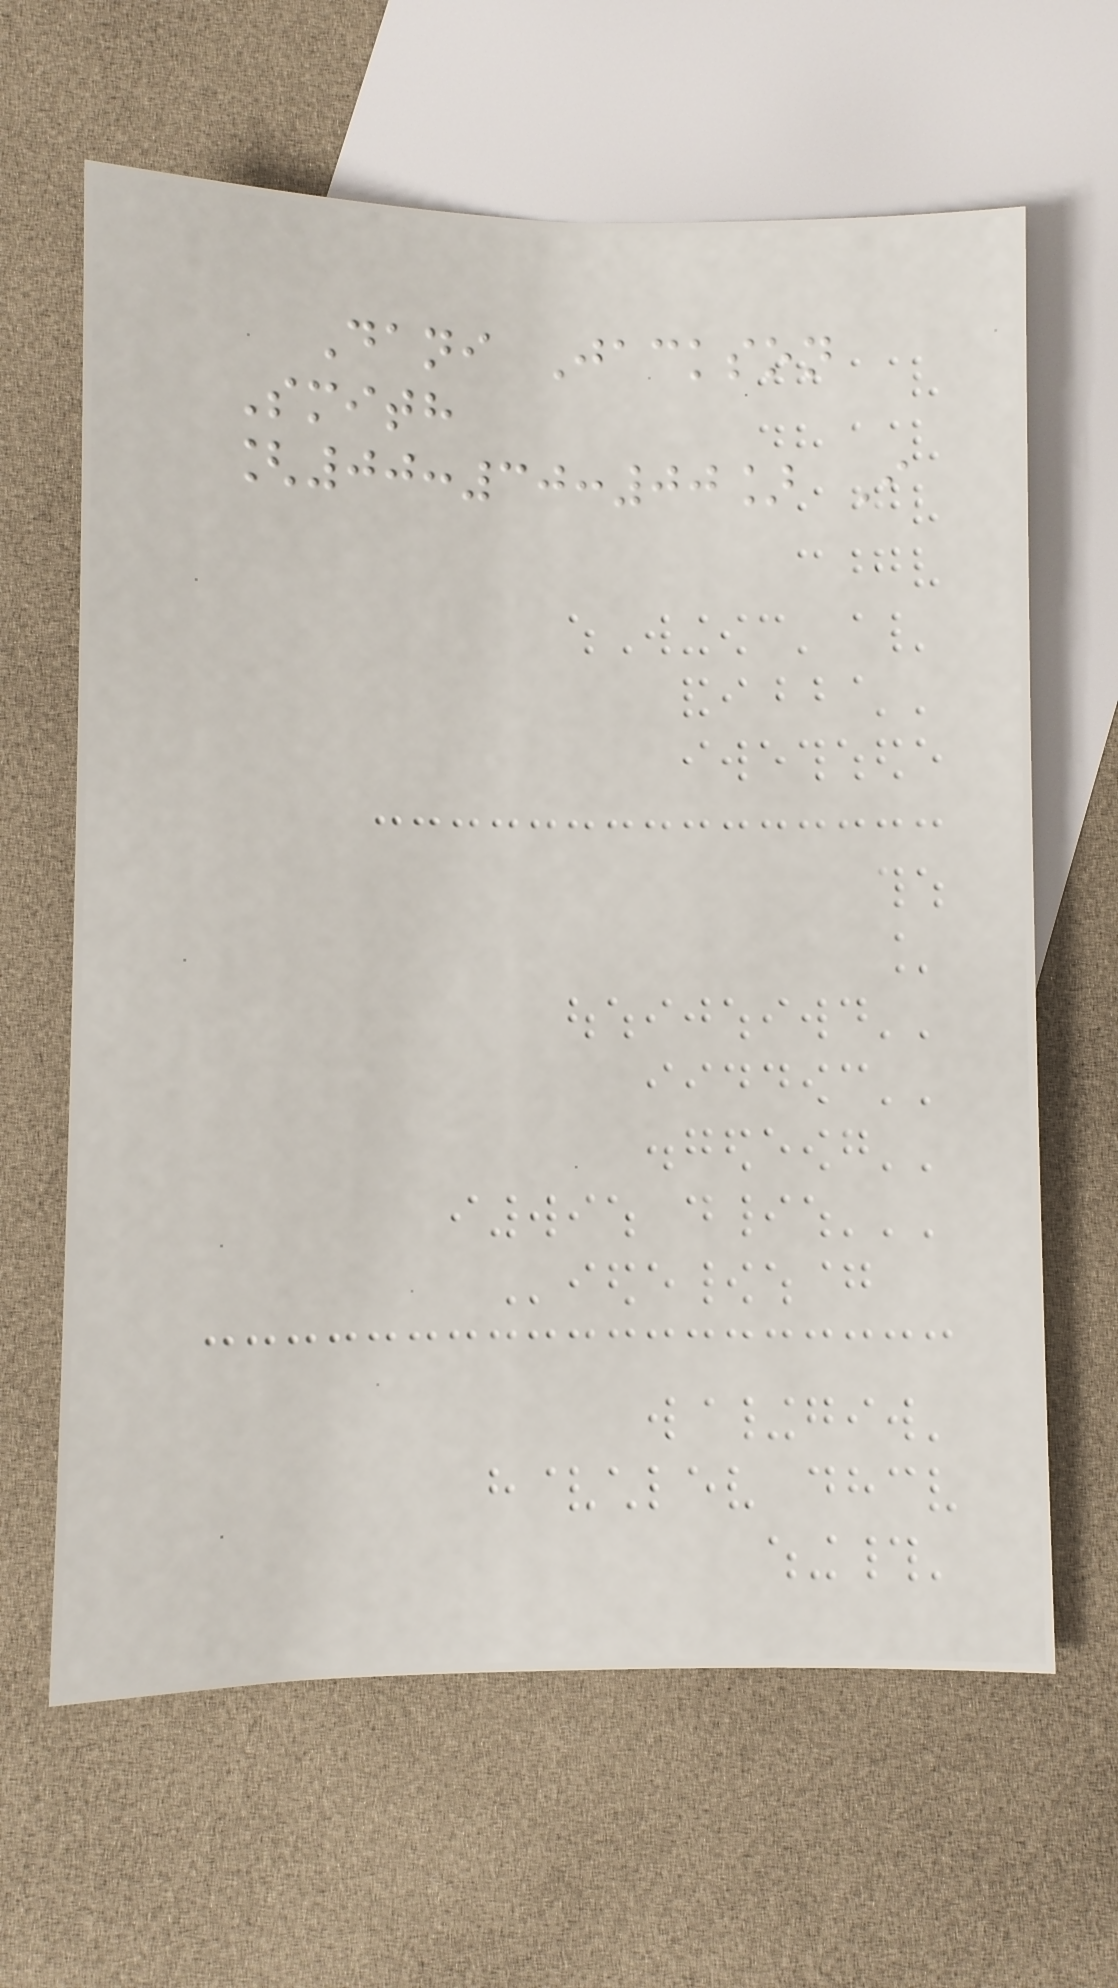Dani Jackson
Smith
[00:30:00] I
